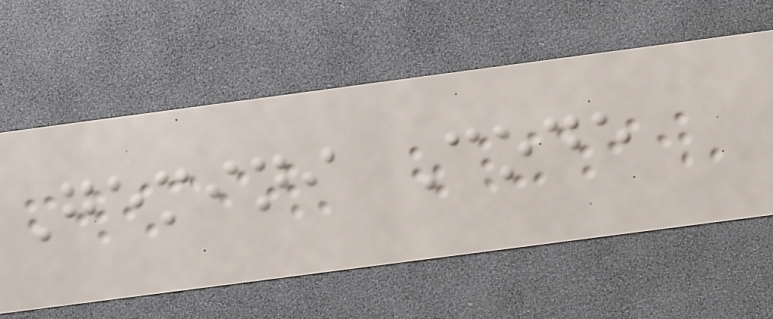Gemini Code
